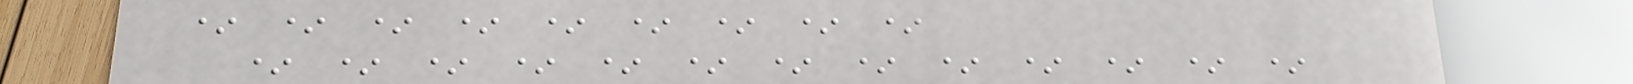* * * * * * * * *
* * * * * * * * * * * * *
